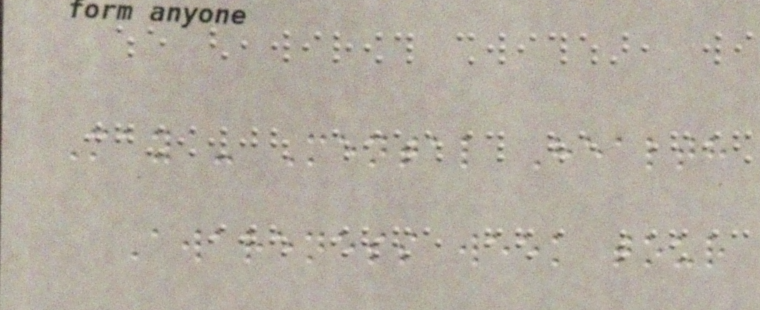May - Mental Health
Awareness week tour
